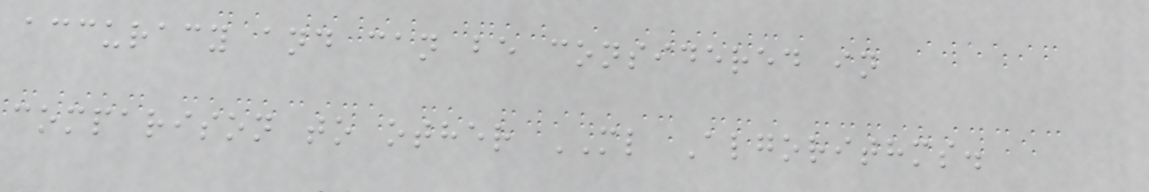accuracy and can be considered in
comparison to other ML Algorithms.
